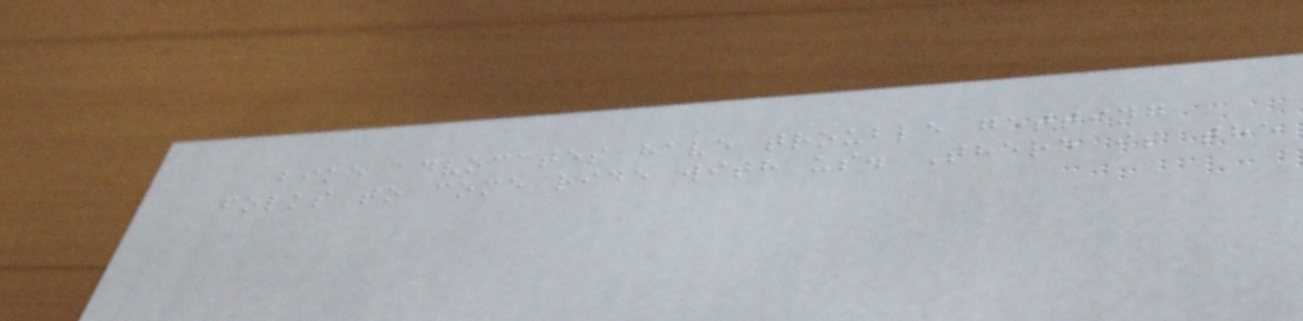bike advocates have trouble getting
folks to come ride with us. There is the
